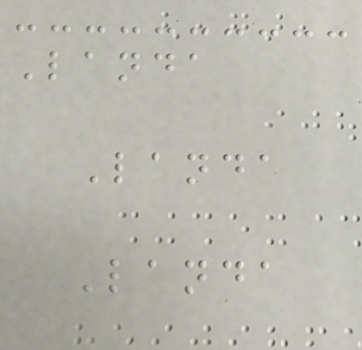Landa
Landa
Landa
